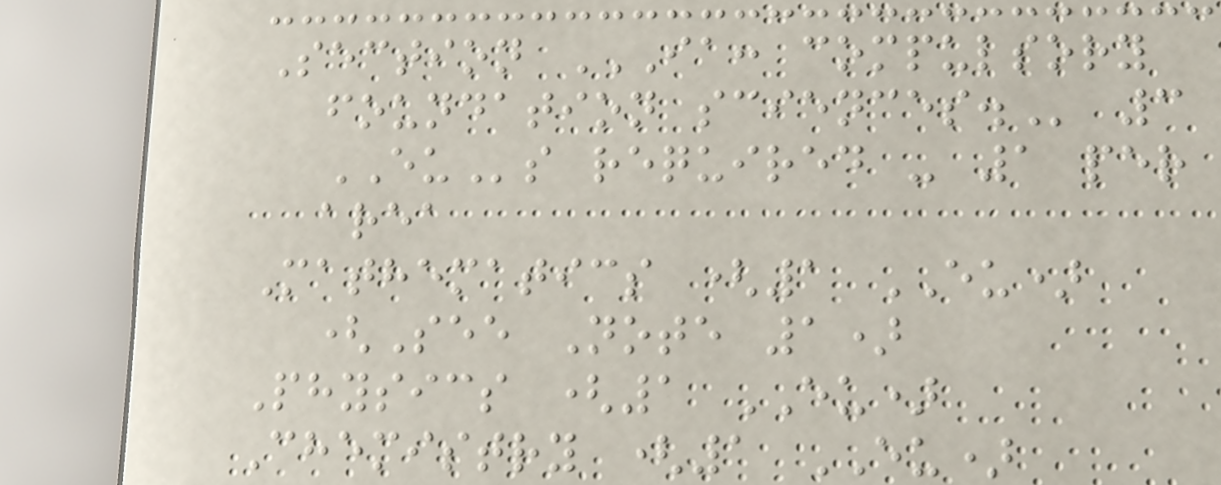Section IA: COMPULSORY
FOUNDATION SCIENCES. 3
EUs required - 1 per
area
Mathematics (1 EU)
(See Note 1)
Physics (1 EU)
Chemistry (1 EU)
